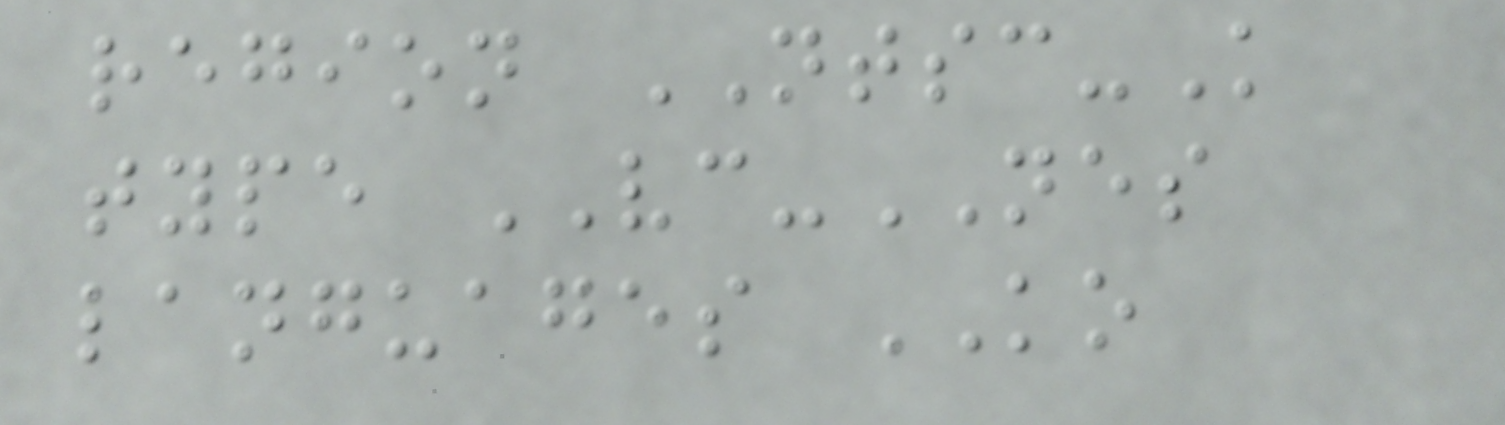region NTSC-K
type VC-NES
languages KO
